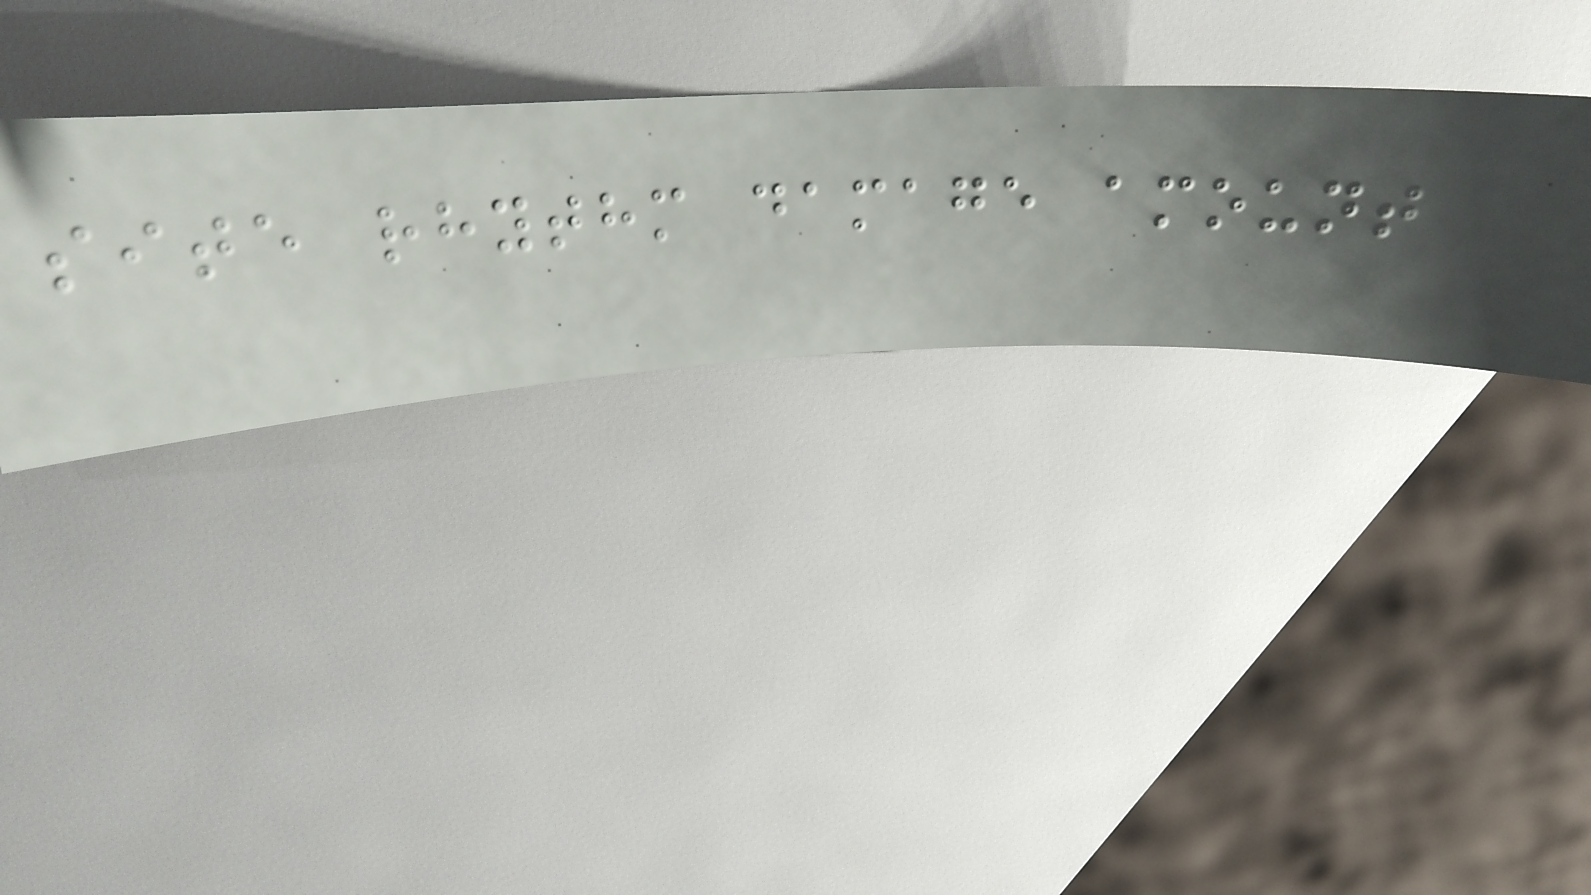site rhythm damage amount
